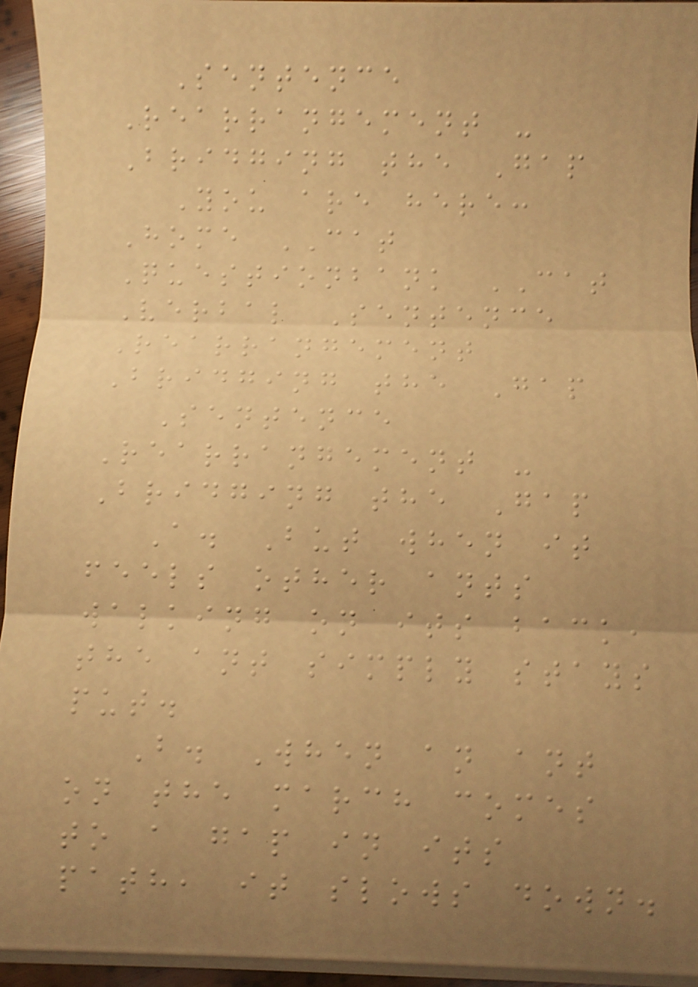Sentence
Rearrangement -
Bridging the Gap
You are here:
Home CAT
Questionbank CAT
Verbal Sentence
Rearrangement
Bridging the Gap
Sentence
Rearrangement -
Bridging the Gap
A. But when it
feels other ants
walking on its back,
the ant simply stays
put.
B. When an ant
on the march comes
to a gap in its
path, it slows down.
